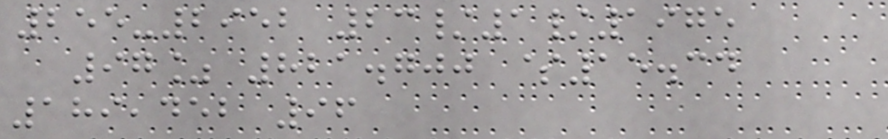255-2952 23/1/1975
97% 821.700 $15.34
189,452 96
